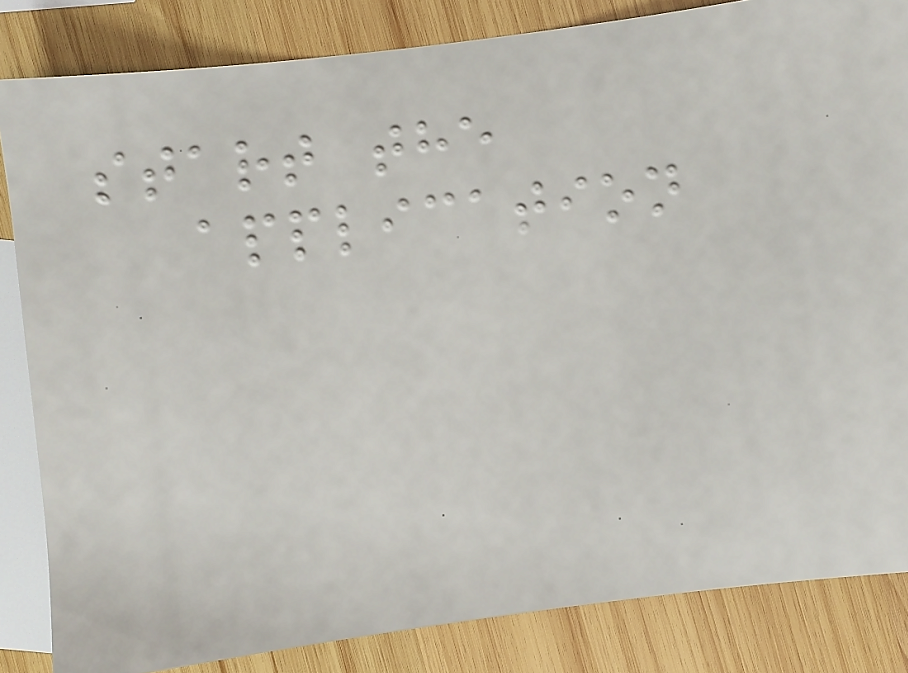start the
application
